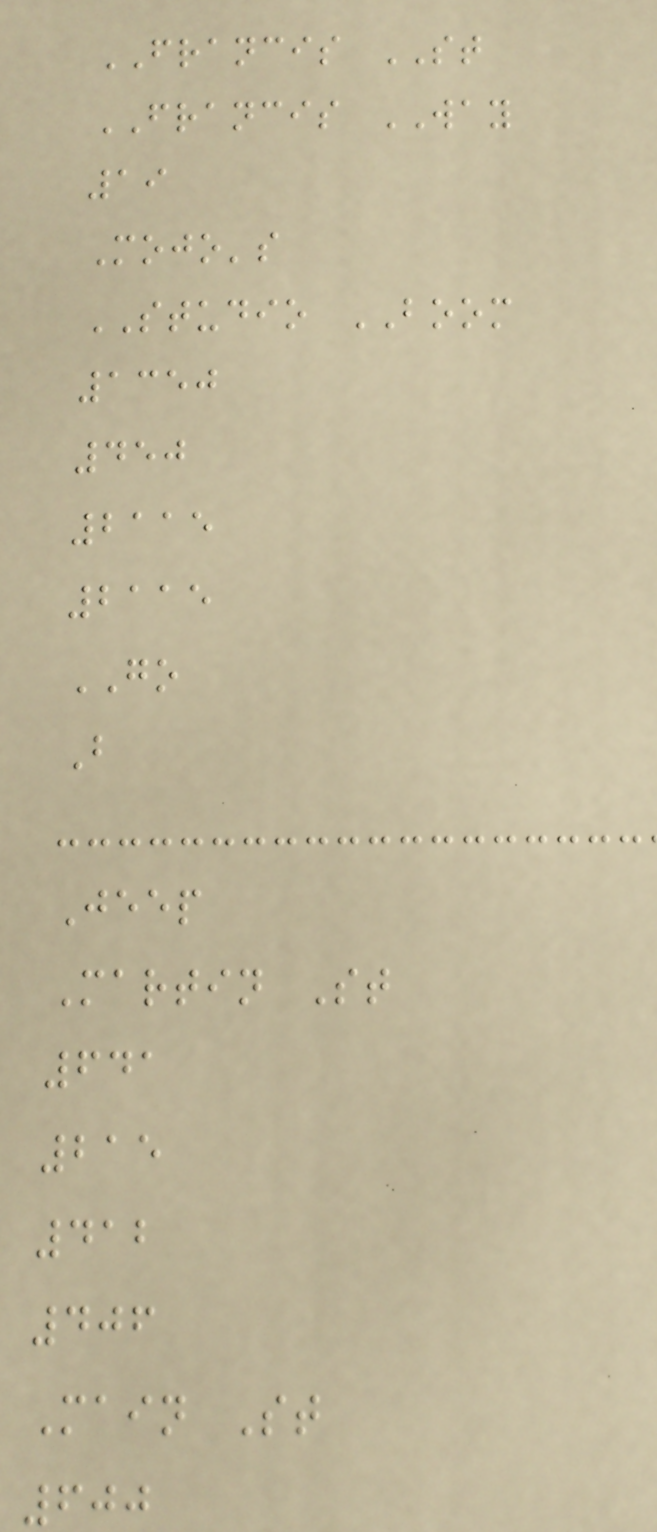FRANCIS ST
FRANCIS WAY
19
Mojo's
STUDIO BOOM
1350
450
2115
2115
GO
B
Jeep
Martin St
641
215
412
406
Main St
600
